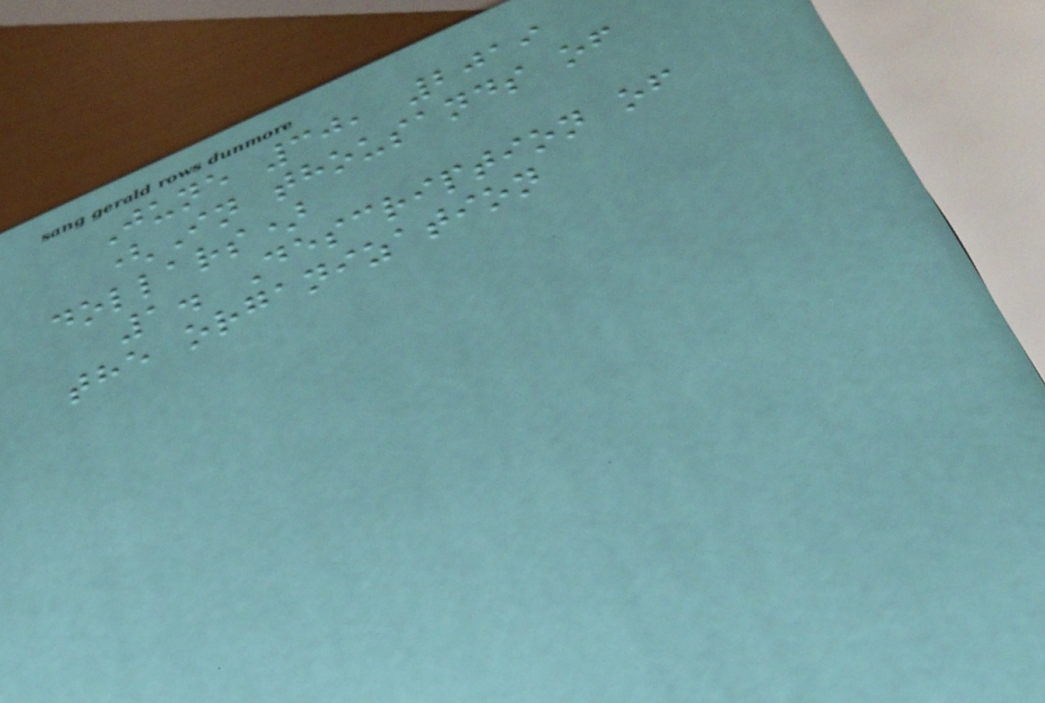June 30, 2019
(In thousands of
dollars)
1. Description of
the organization
